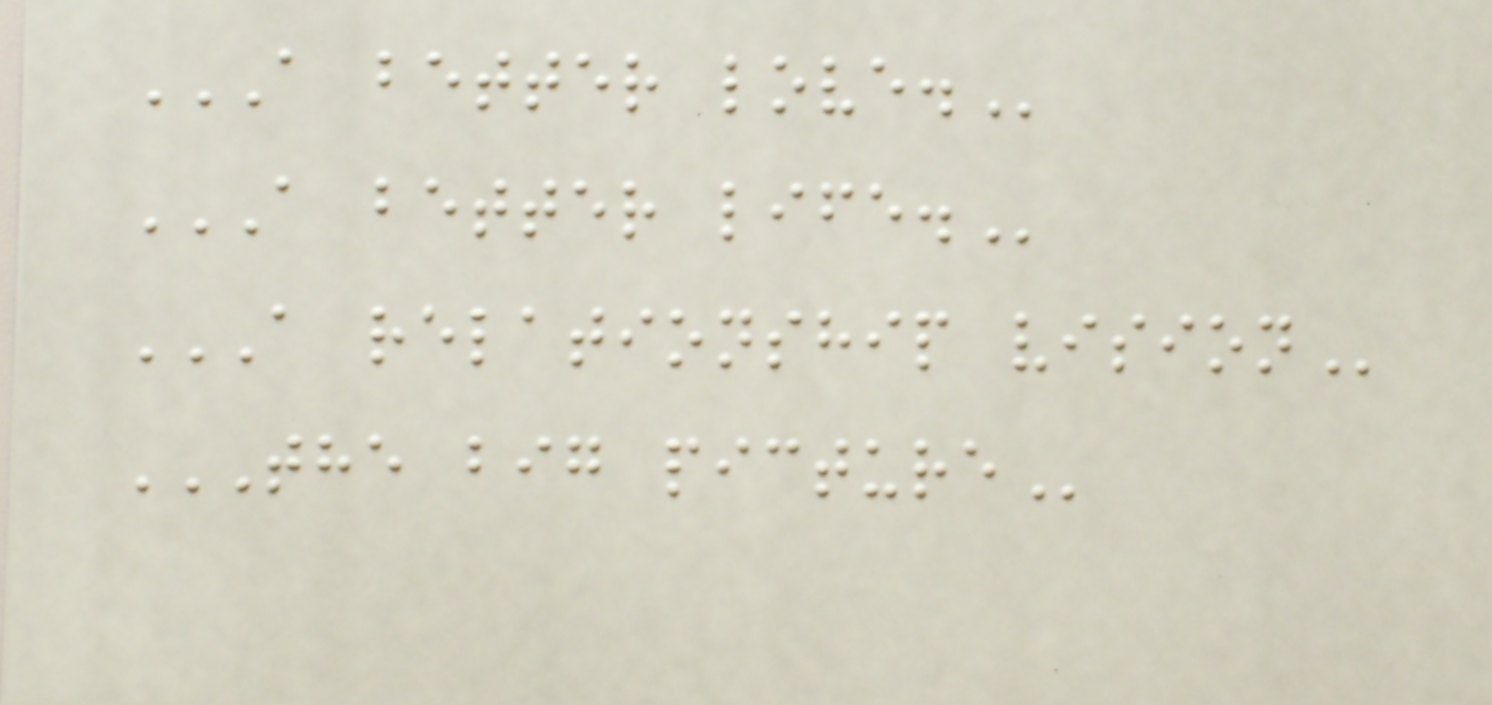A BETTER LOVE.
A BETTER LIFE.
A RELATIONSHIP VISION
THE BIG PICTURE
